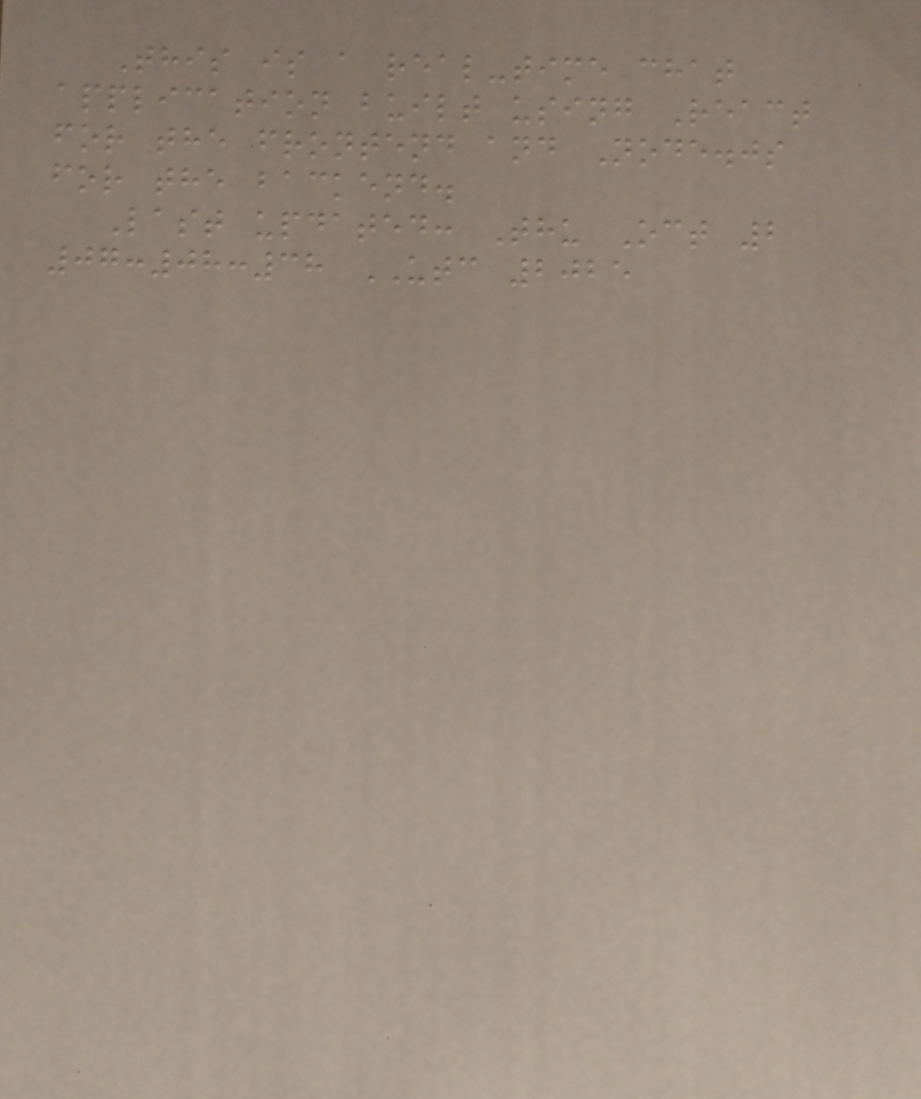This is a real-time chat
application built using React
for the frontend and Node.js
for the backend.
Last updated: Thu Oct 2
07:08:38 UTC 2025
